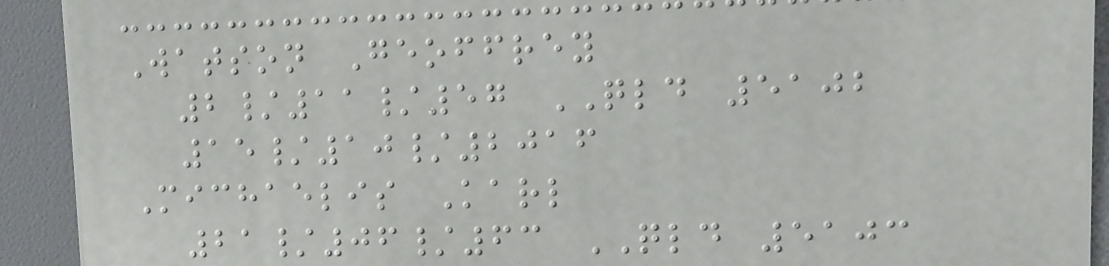Watson Geoffrey
2/11/57 QLD 5102
15/10/2016
Michaelis Karl
21/06/63 QLD 5103
